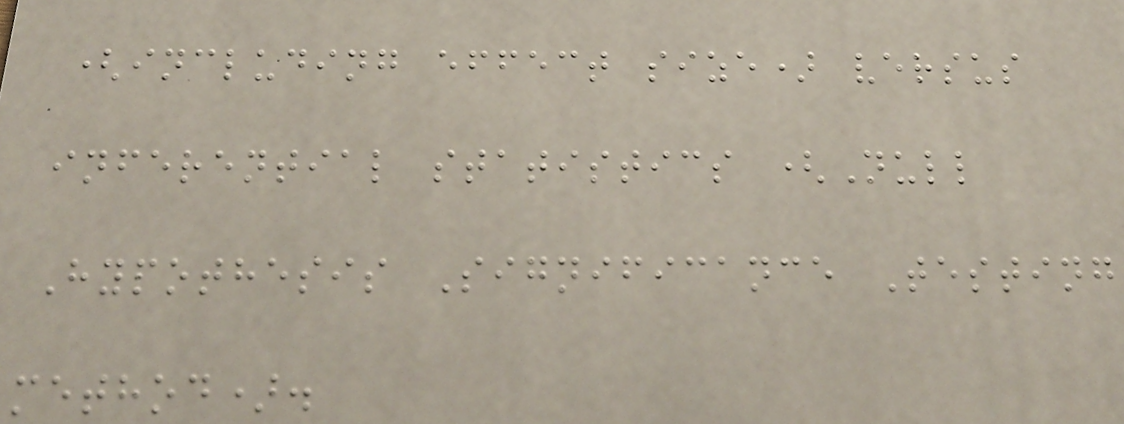(including effect size) versus
inferential statistics (Null
Hypothesis Significance Testing
method).
